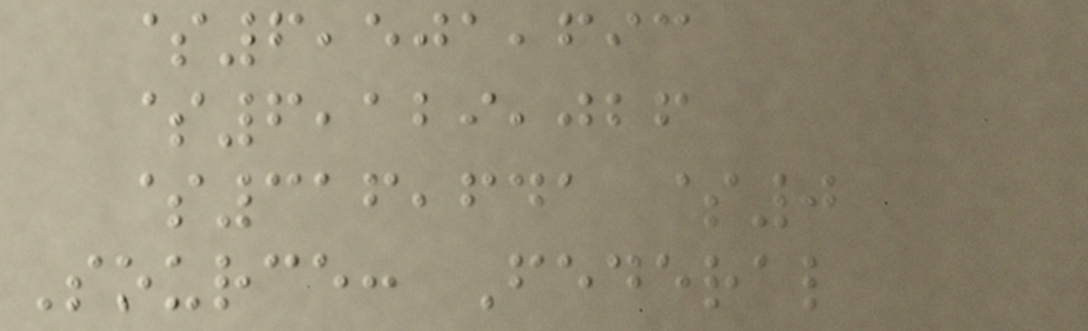$6,501,693
$6,129,026
$316,641 $0
Source: Federal
